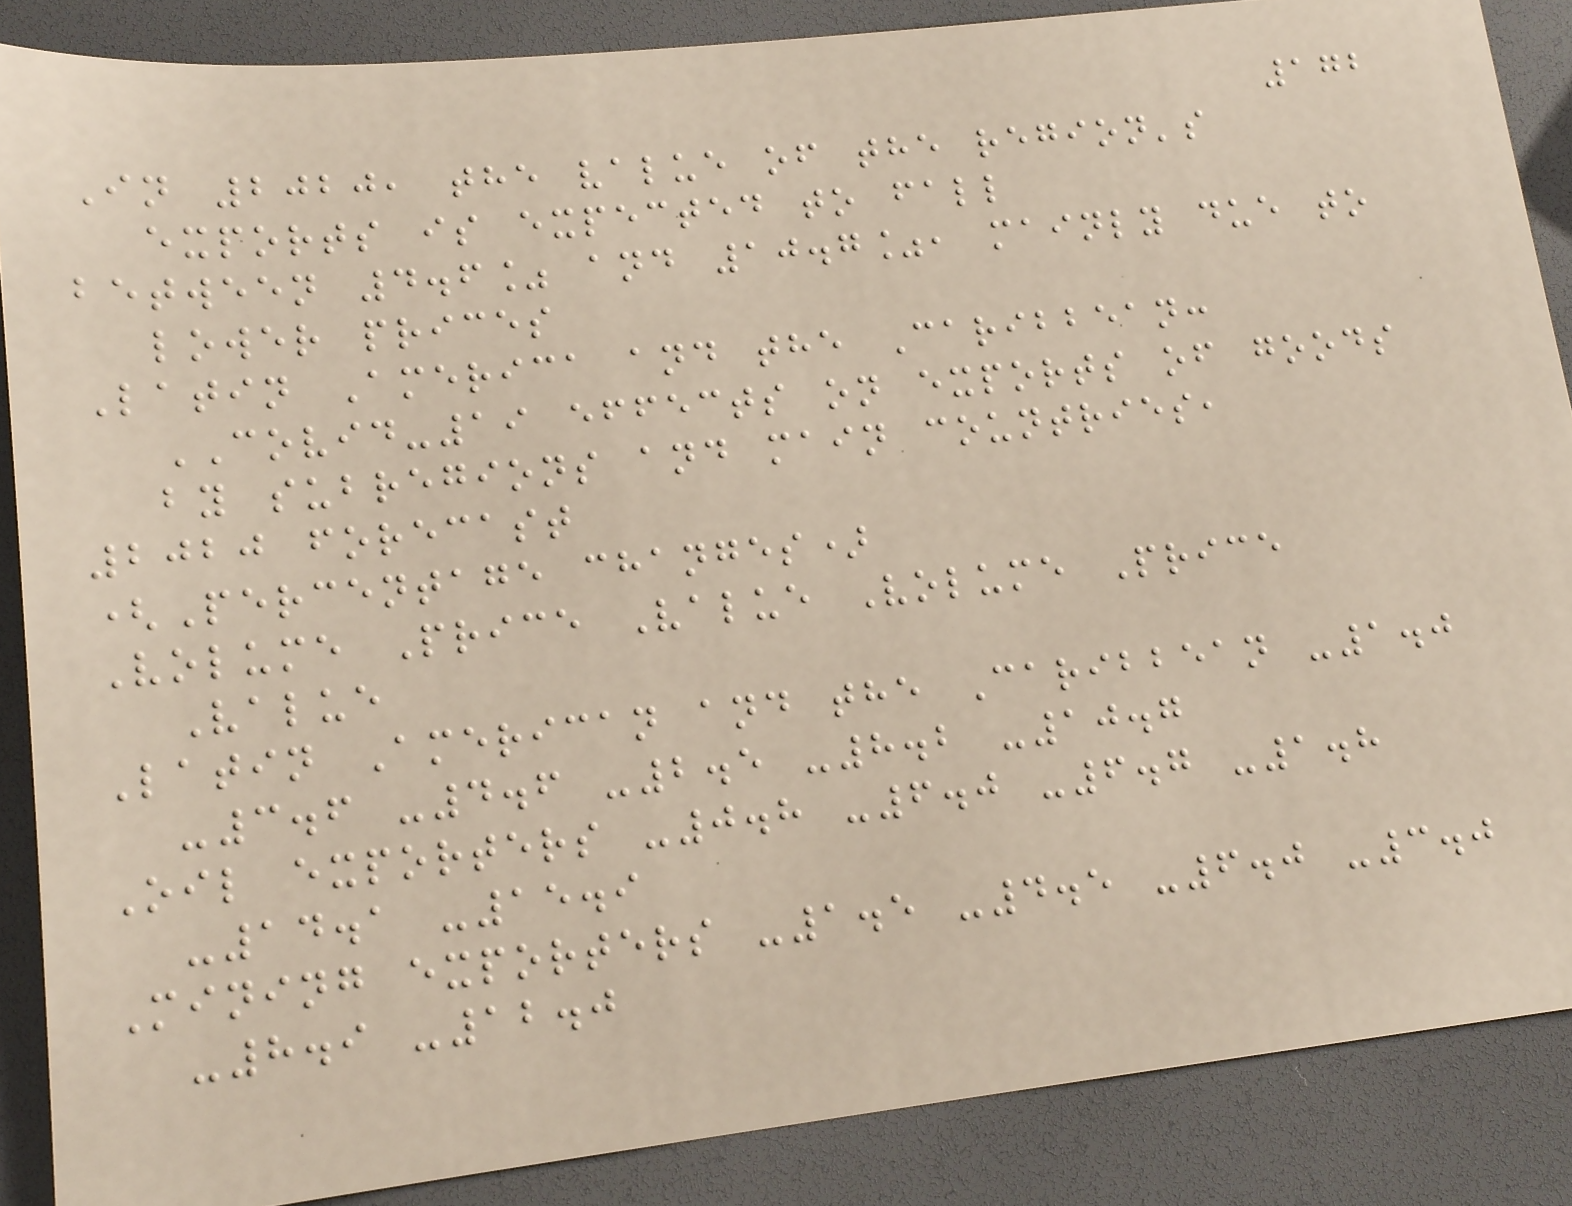172
In 2020, the value of the region's
exports is expected to fall
between 4.6% and 10.7%, mainly due to
lower prices
Latin America and the Caribbean:
COVID-19 effects on exports of goods
by subregions and main countries,
2020 forecast
(Percentage changes)
Volume Price Value Volume Price
Value
Latin American and the Caribbean -1.0
-3.6 -4.6 -2.5 -8.2 -10.7
Oil exporters -0.8 -6.0 -6.7 -1.8
-14.1 -15.9
Mining exporters -1.5 -4.5 -6.0 -3.0
-8.9 -12.0
